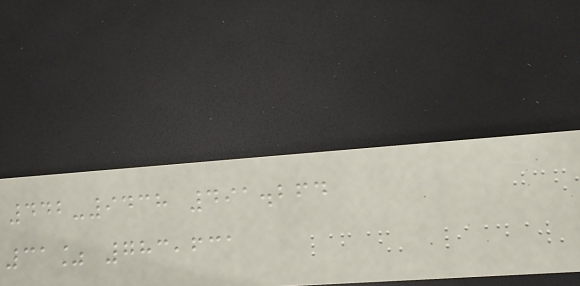442-9438 491.264
31% 783,631
